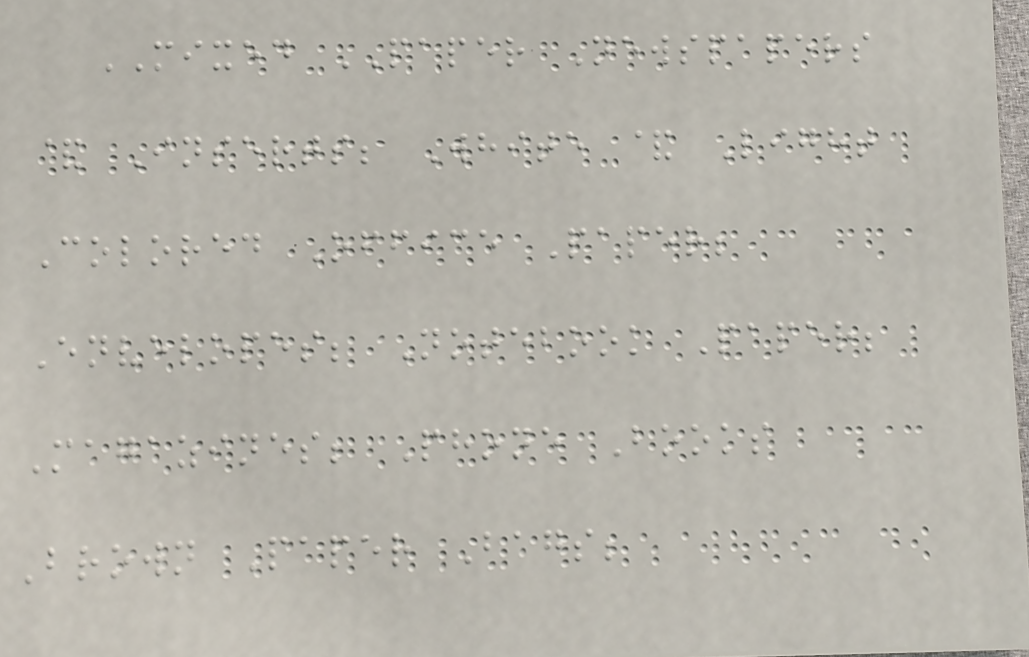MIXED PAPER Newspapers
& Inserts; White & Light
Colored Office Paper;
Envelopes; Notebook Paper;
Magazines; Phone Books
Brown Paper Bags;
